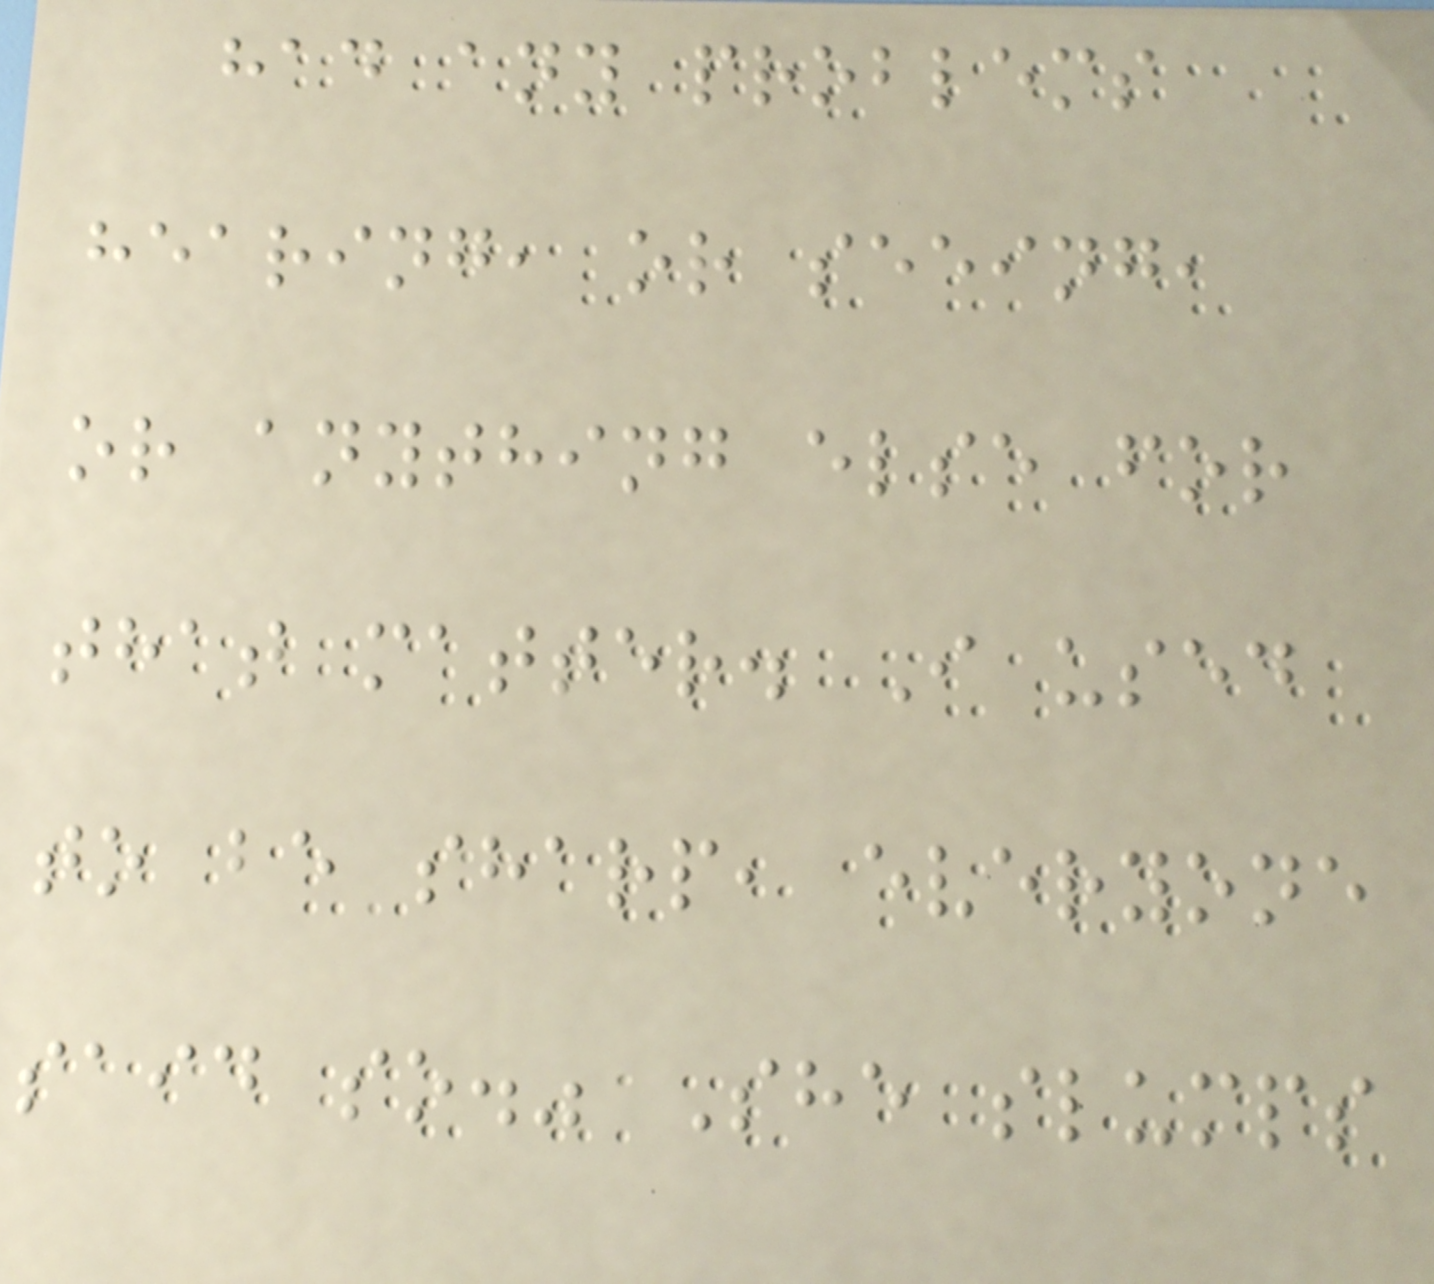had any problems
hearing, or seeing,
or anything else for
that matter. I used
to be sharp, everyone
said so." She slumps
